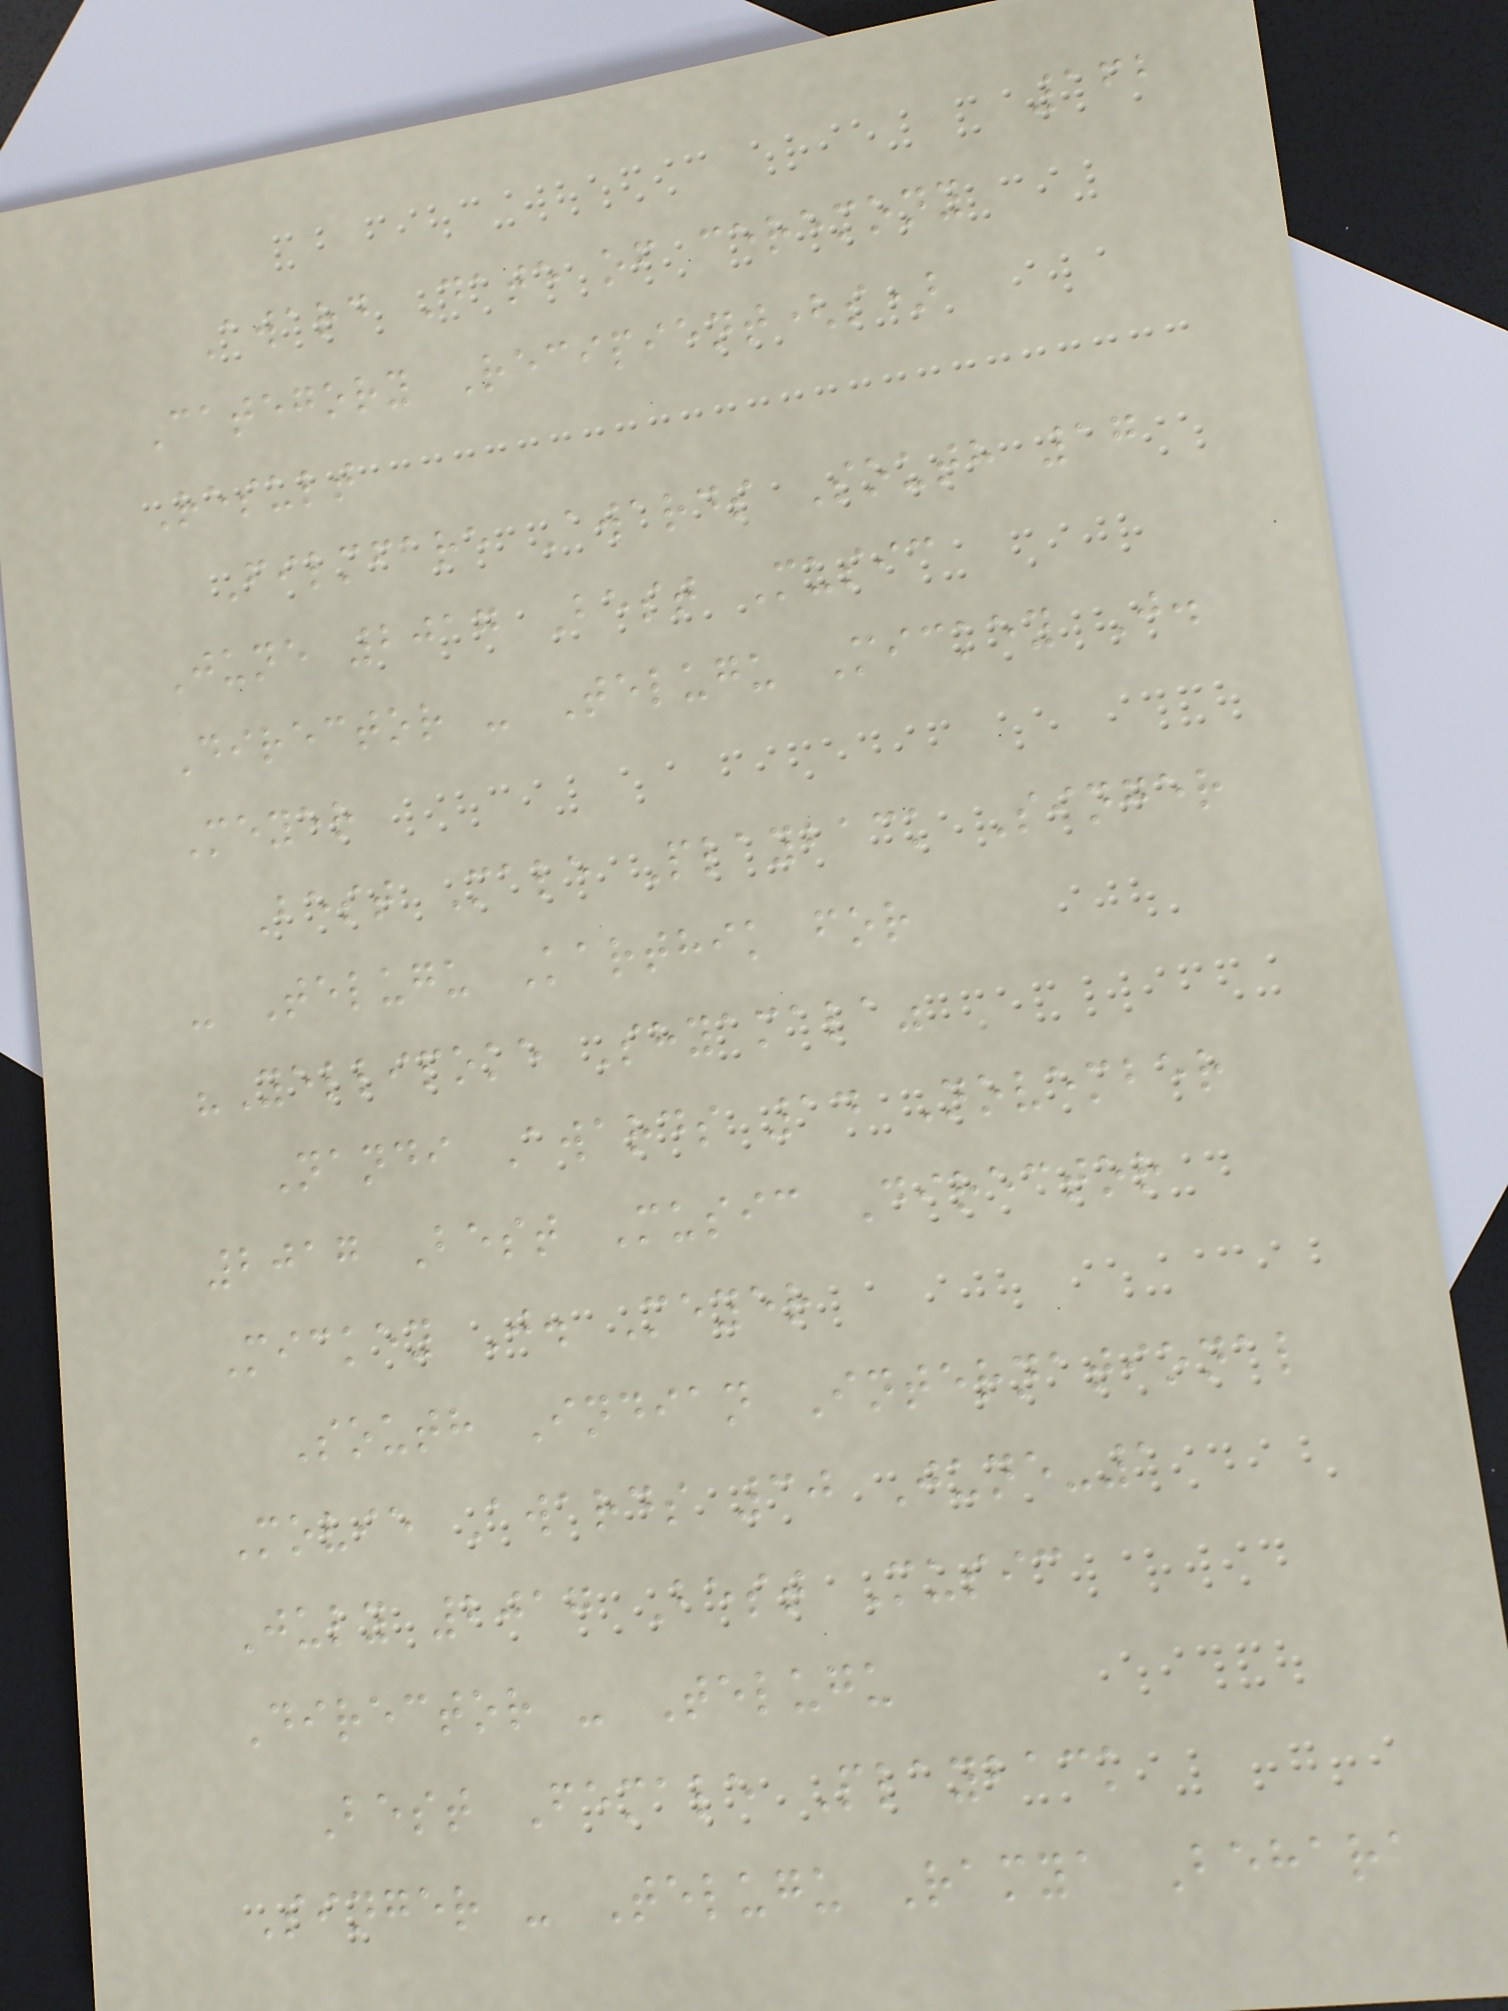162
Award Date of ceremony
Category Recipient(s)
Result
Filmfare Awards South 17
June 2017 Best Music
Director - Telugu Mickey J.
Meyer
Best Male Playback Singer
- Telugu Karthik for
"Yellipoke Shyamala"
Nandi Awards 14 November
2017 Best Music Director
Mickey J. Meyer
South Indian International
Movie Awards 30 June-1
July 2017 Best Music
Director - Telugu
Best Female Playback
Singer - Telugu Ramya Behara
